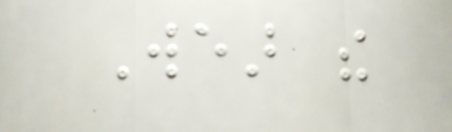Wear the
